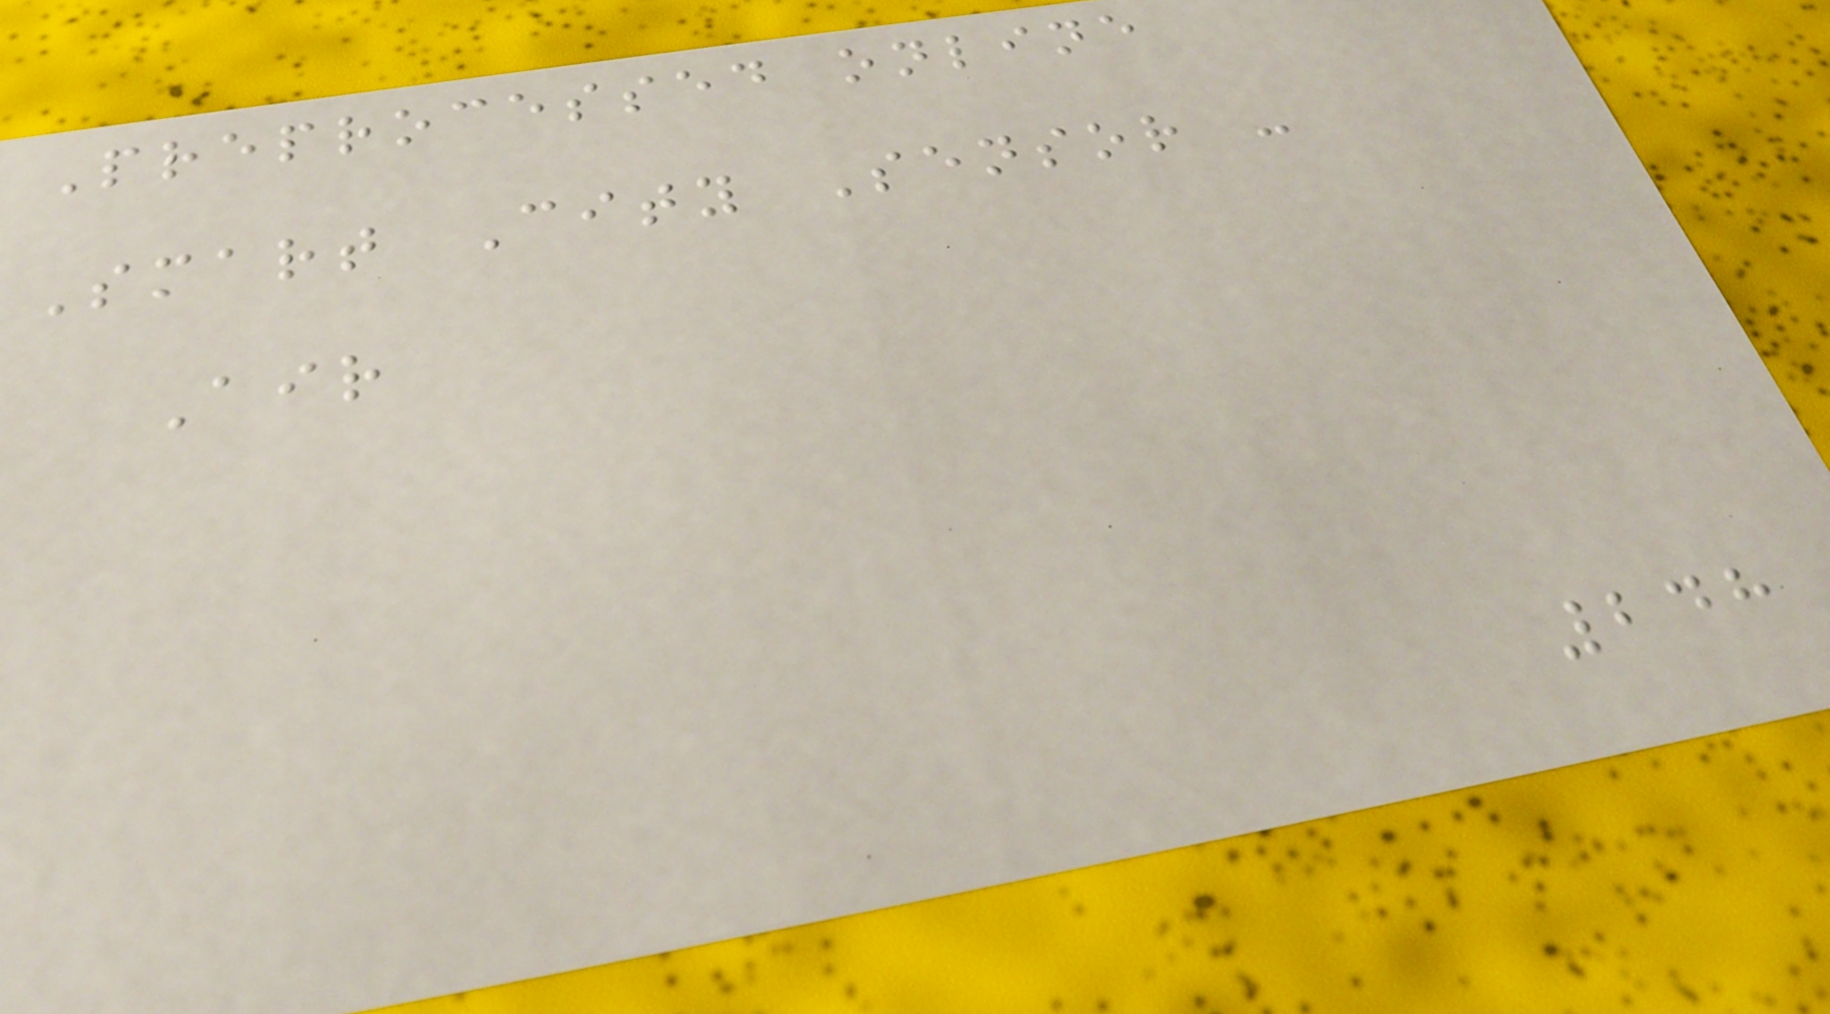Preprocessed online
Smart City Sensor -
Air
248
